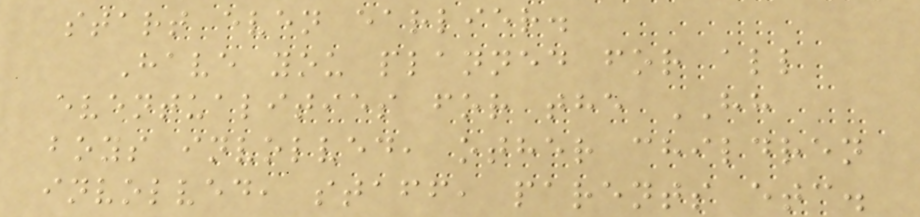start even earlier.
Have you planned for all
eventualities for the HH
boys involved, other children
involved, staff, parents etc.
